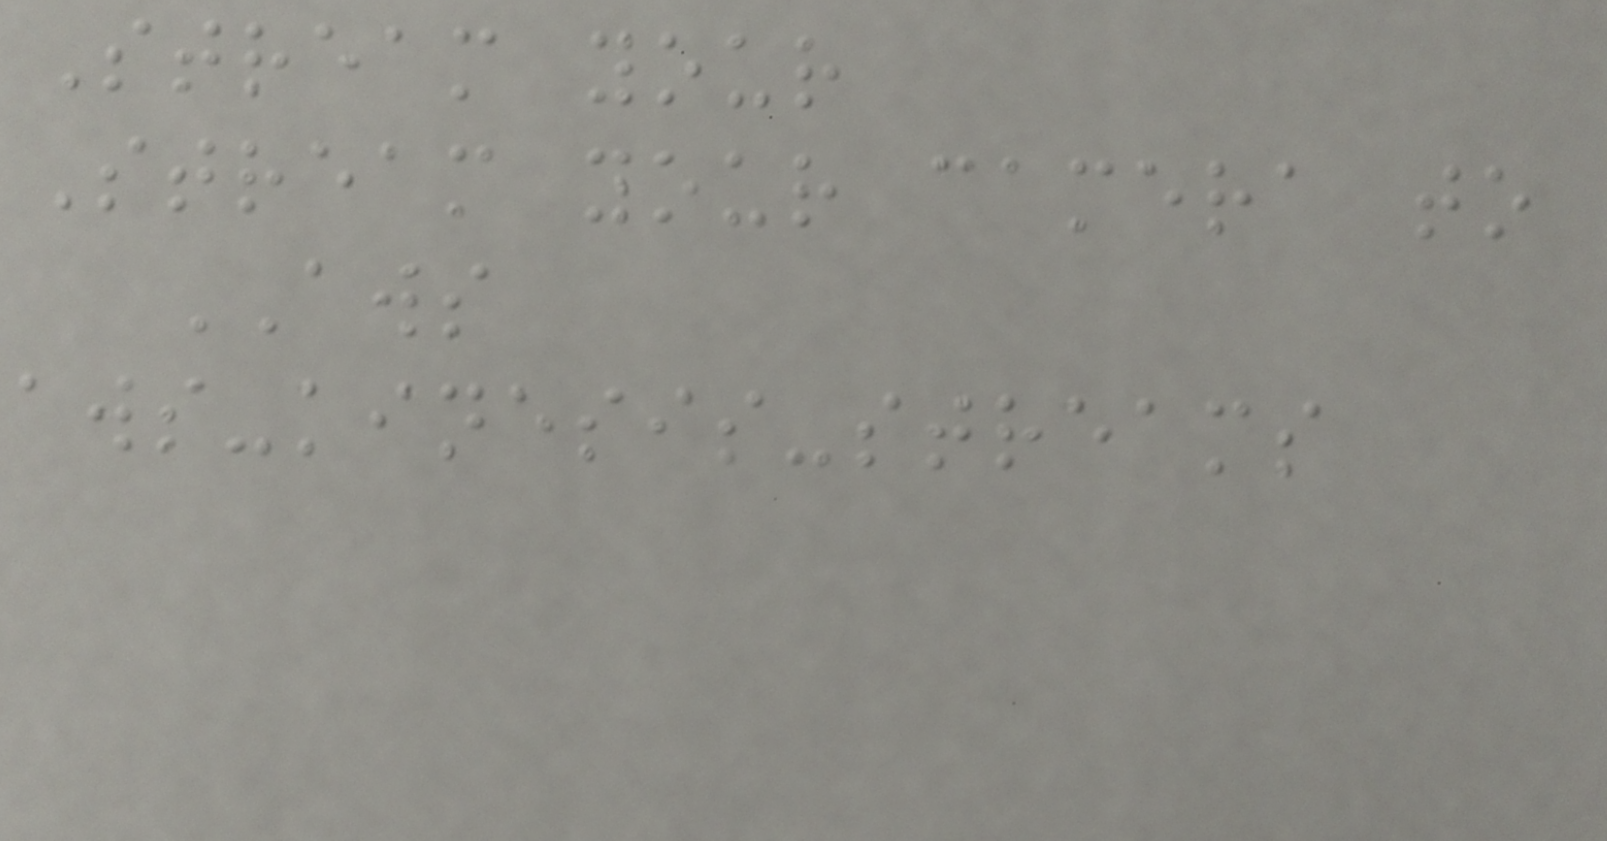Stream your
Stream your camera to
AWS
aws-kinesis-streams
